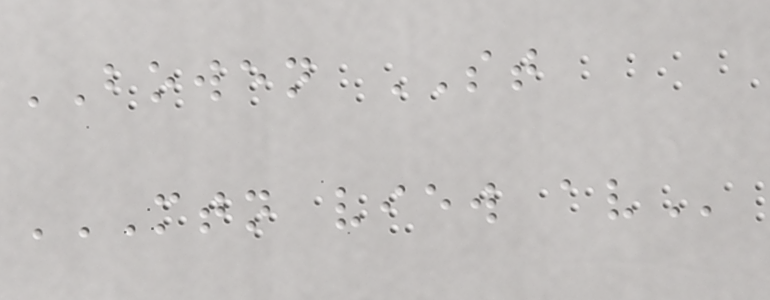BOWEN ST
MTN VIEW AV
